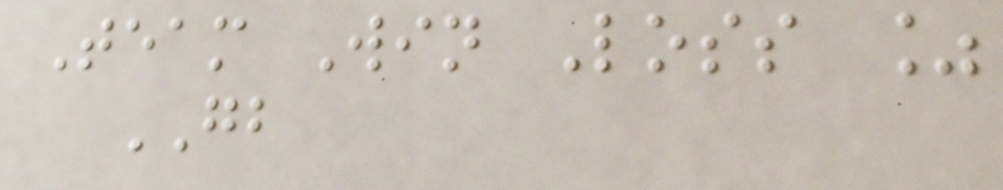Team Win Loss %
GB
